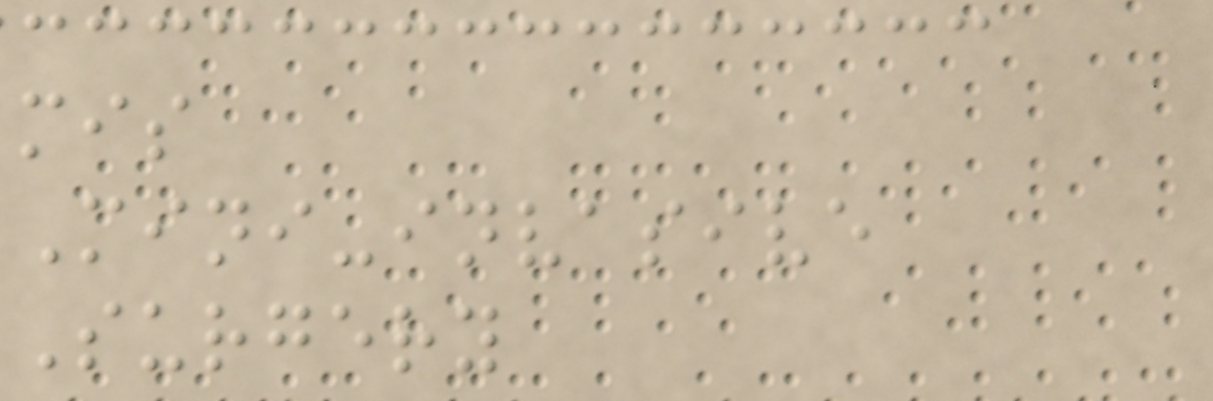mis
Mini-invasive
Surgery
